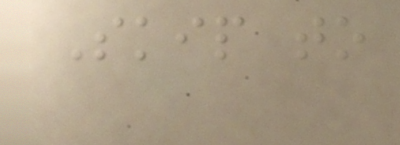Skip to
